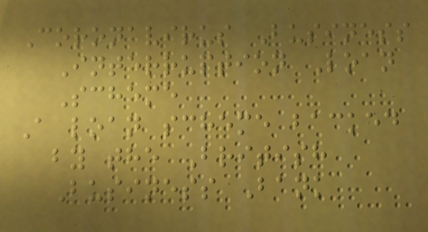Coronavirus Business
Interruption Loan
Scheme
A loan scheme backed
by the British
Business Bank
